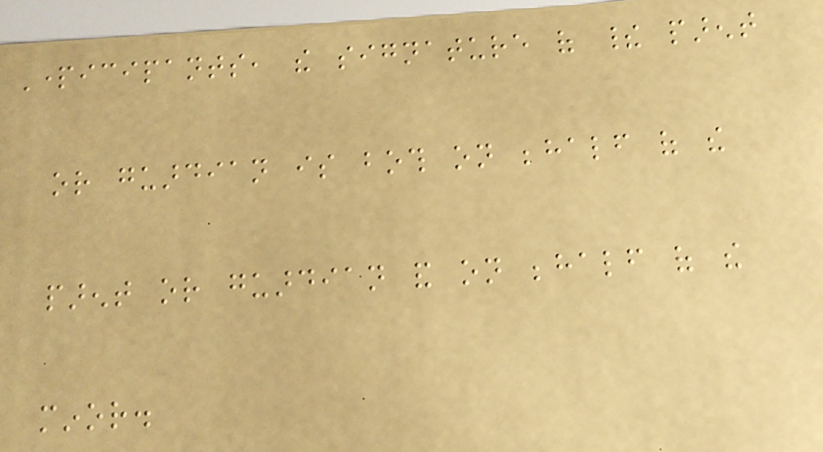Participants, the signature of their parent
or guardian is both on behalf of the
parent or guardian and on behalf of the
minor.
